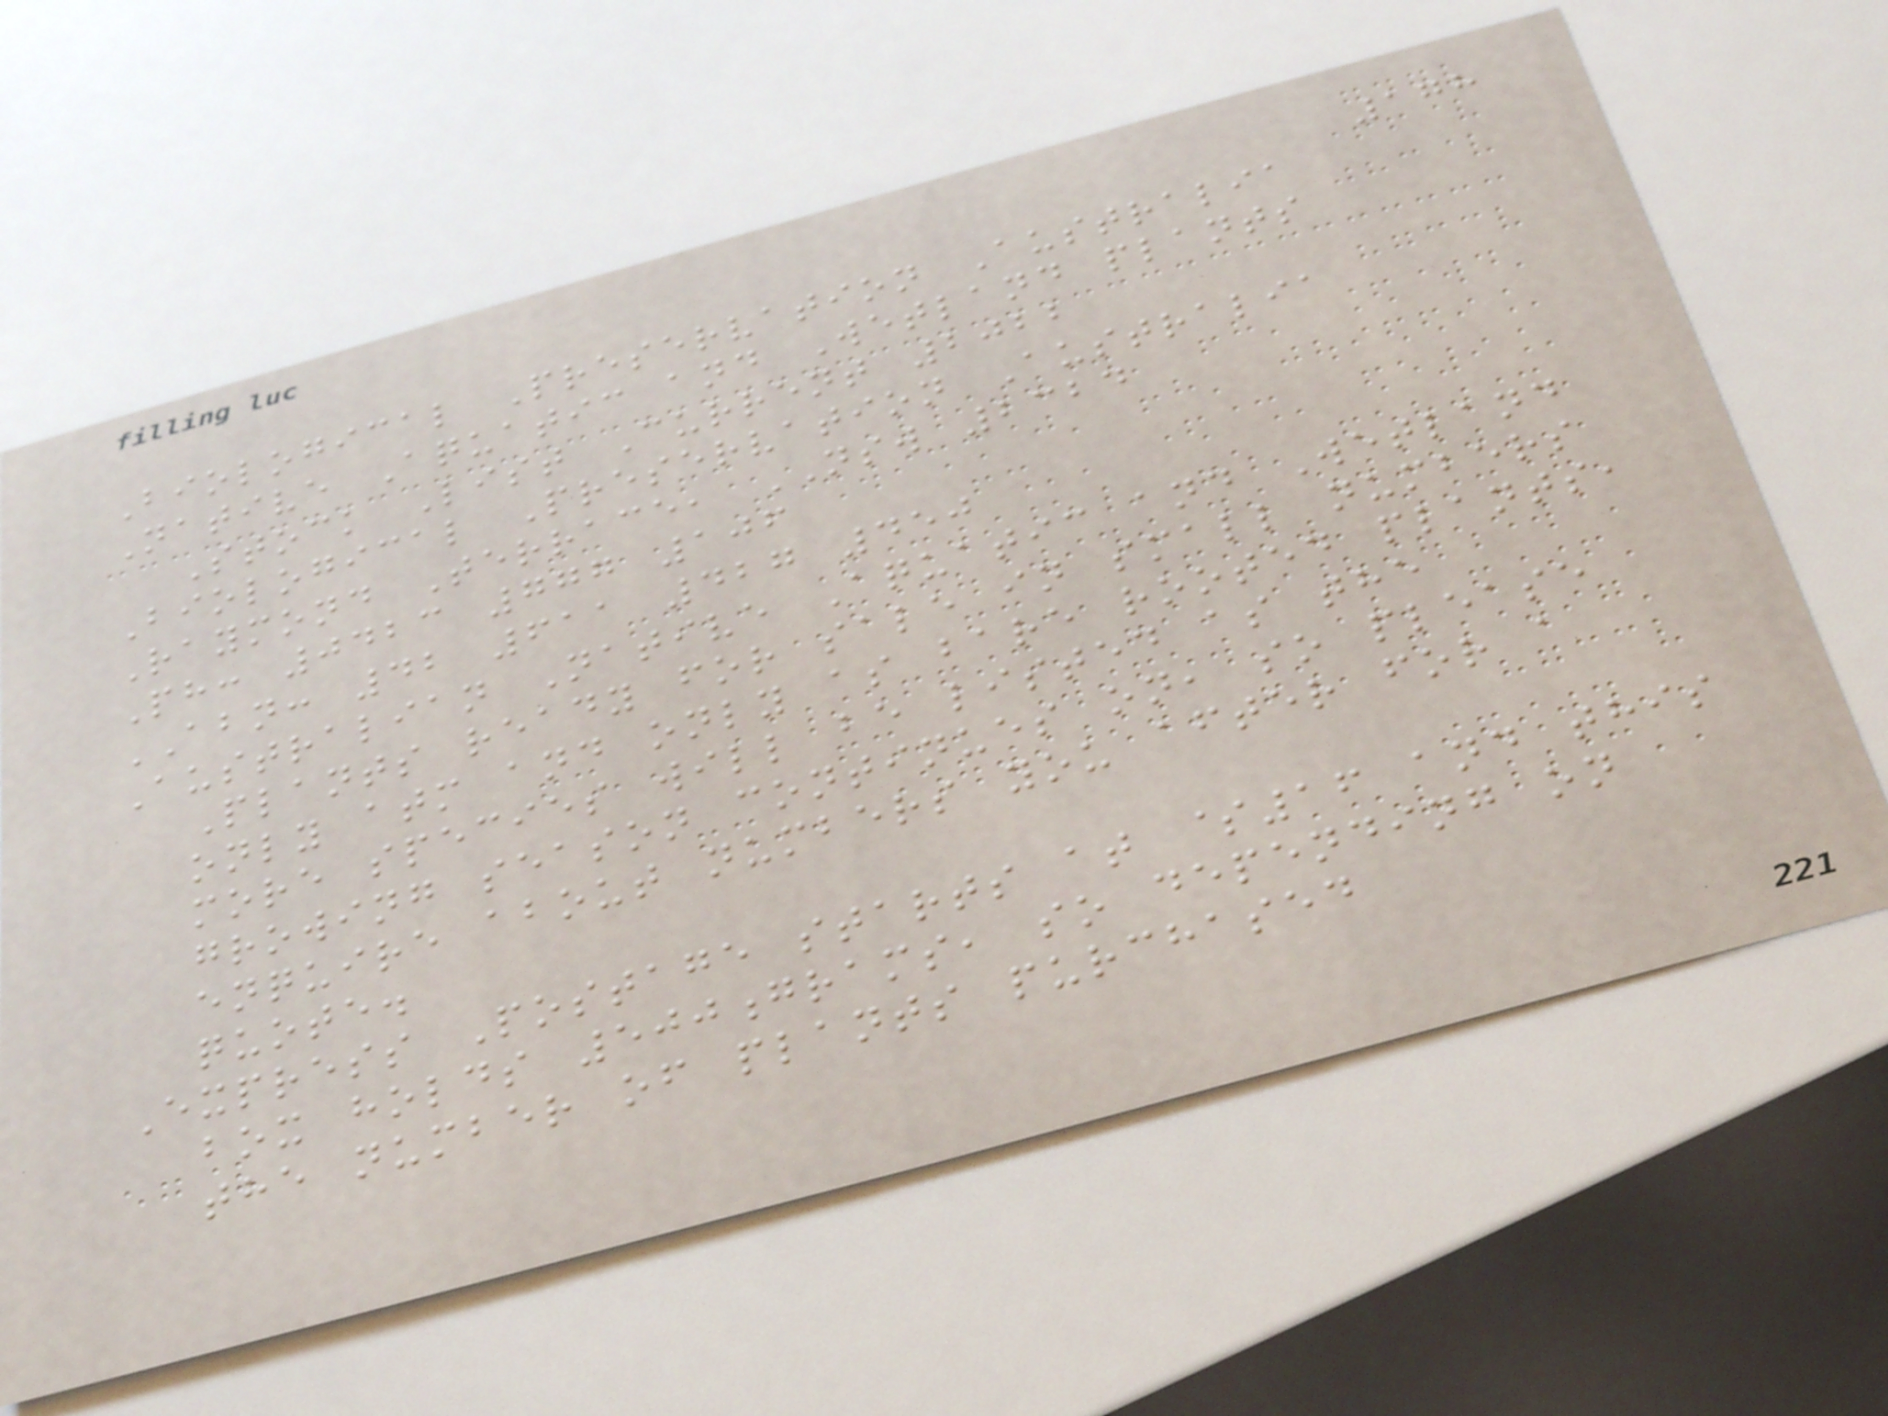178
Biological Preservation Australia
Native Aquatic and Wetland plants
Stock List Current 2022
Biological Preservation Australia
Raymond Terrace, NSW 2324
Ph: 0423 777 106
ABN: 42 611 427 450
Australian Native Aquatic and Wetland
Plants ready for sale in small numbers
only atm and only as bare rooted plants,
more species will be listed as the
growing season continues on, so please
enquire about numbers you after for a
quote.
Express Postage starts at $16 and this
box holds 500grams, so depending on
the number of plants purchased
